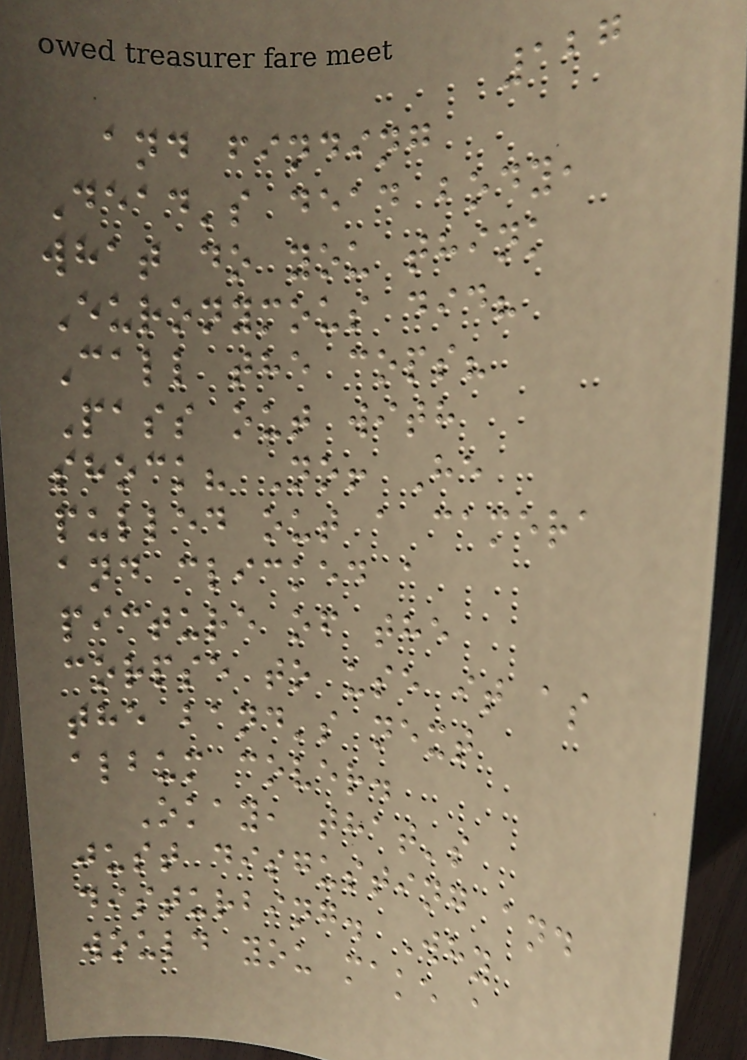127
and finding
Dead's dead body,
what do you think
Euronymous did?
Call the cops?
Pass out with
shock? No! He
pulled out a camera
and clicked a
picture of the
corpse to use it as
the band's next
album cover.
Okay, that's
just disgusting and
disturbing. Why
would you make a
